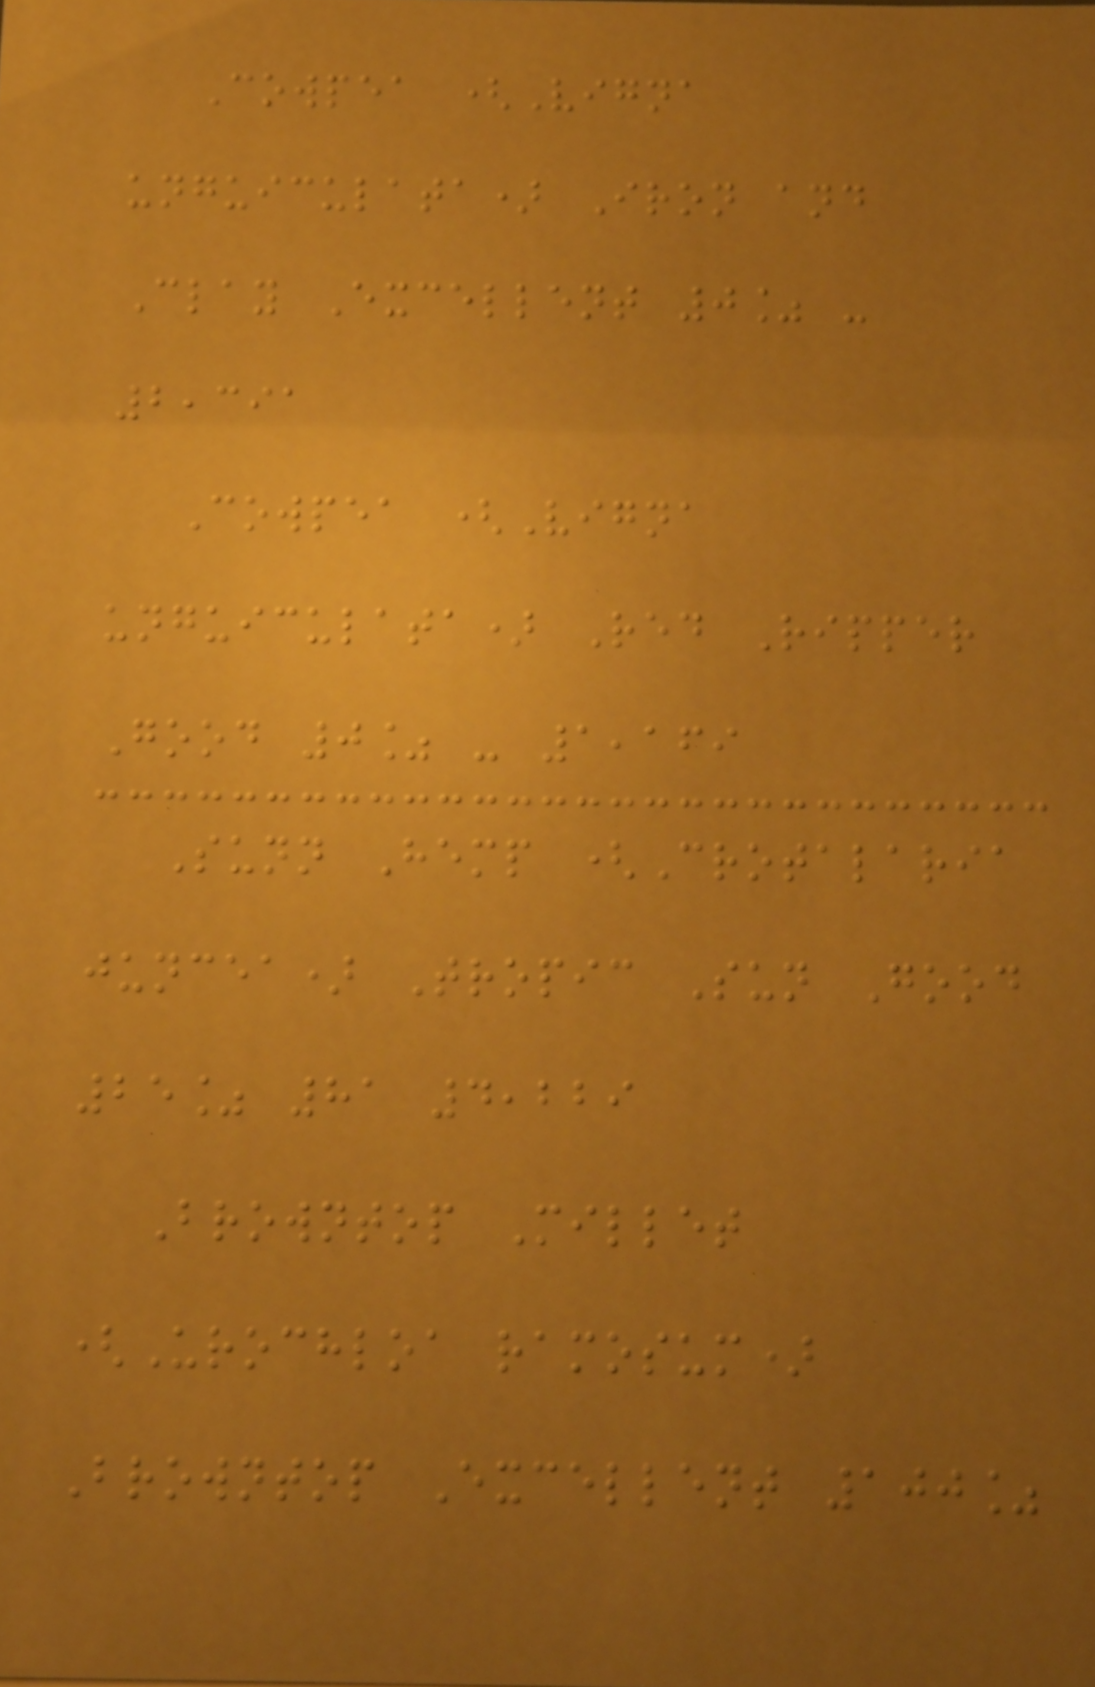Cowpea (Vigna
unguiculata) Iron and
Clay Excellent 0% -
2,391
Cowpea (Vigna
unguiculata) Red Ripper
Good 0% - 1,169
Sunn Hemp (Crotalaria
juncea) Tropic Sun Good
25% 81 4,229
Browntop Millet
(Urochloa ramosum)
Browntop Excellent 100%
